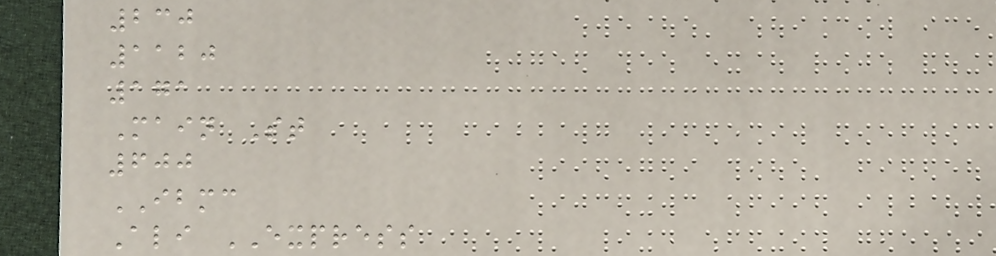230
1120
171
Main St
600
IBMC
Ali EXPRESS
